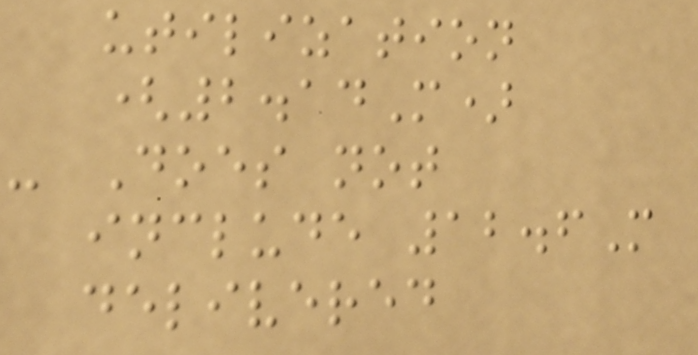utilization
(2.14M)
- Does not
include 12.6M
delivered
